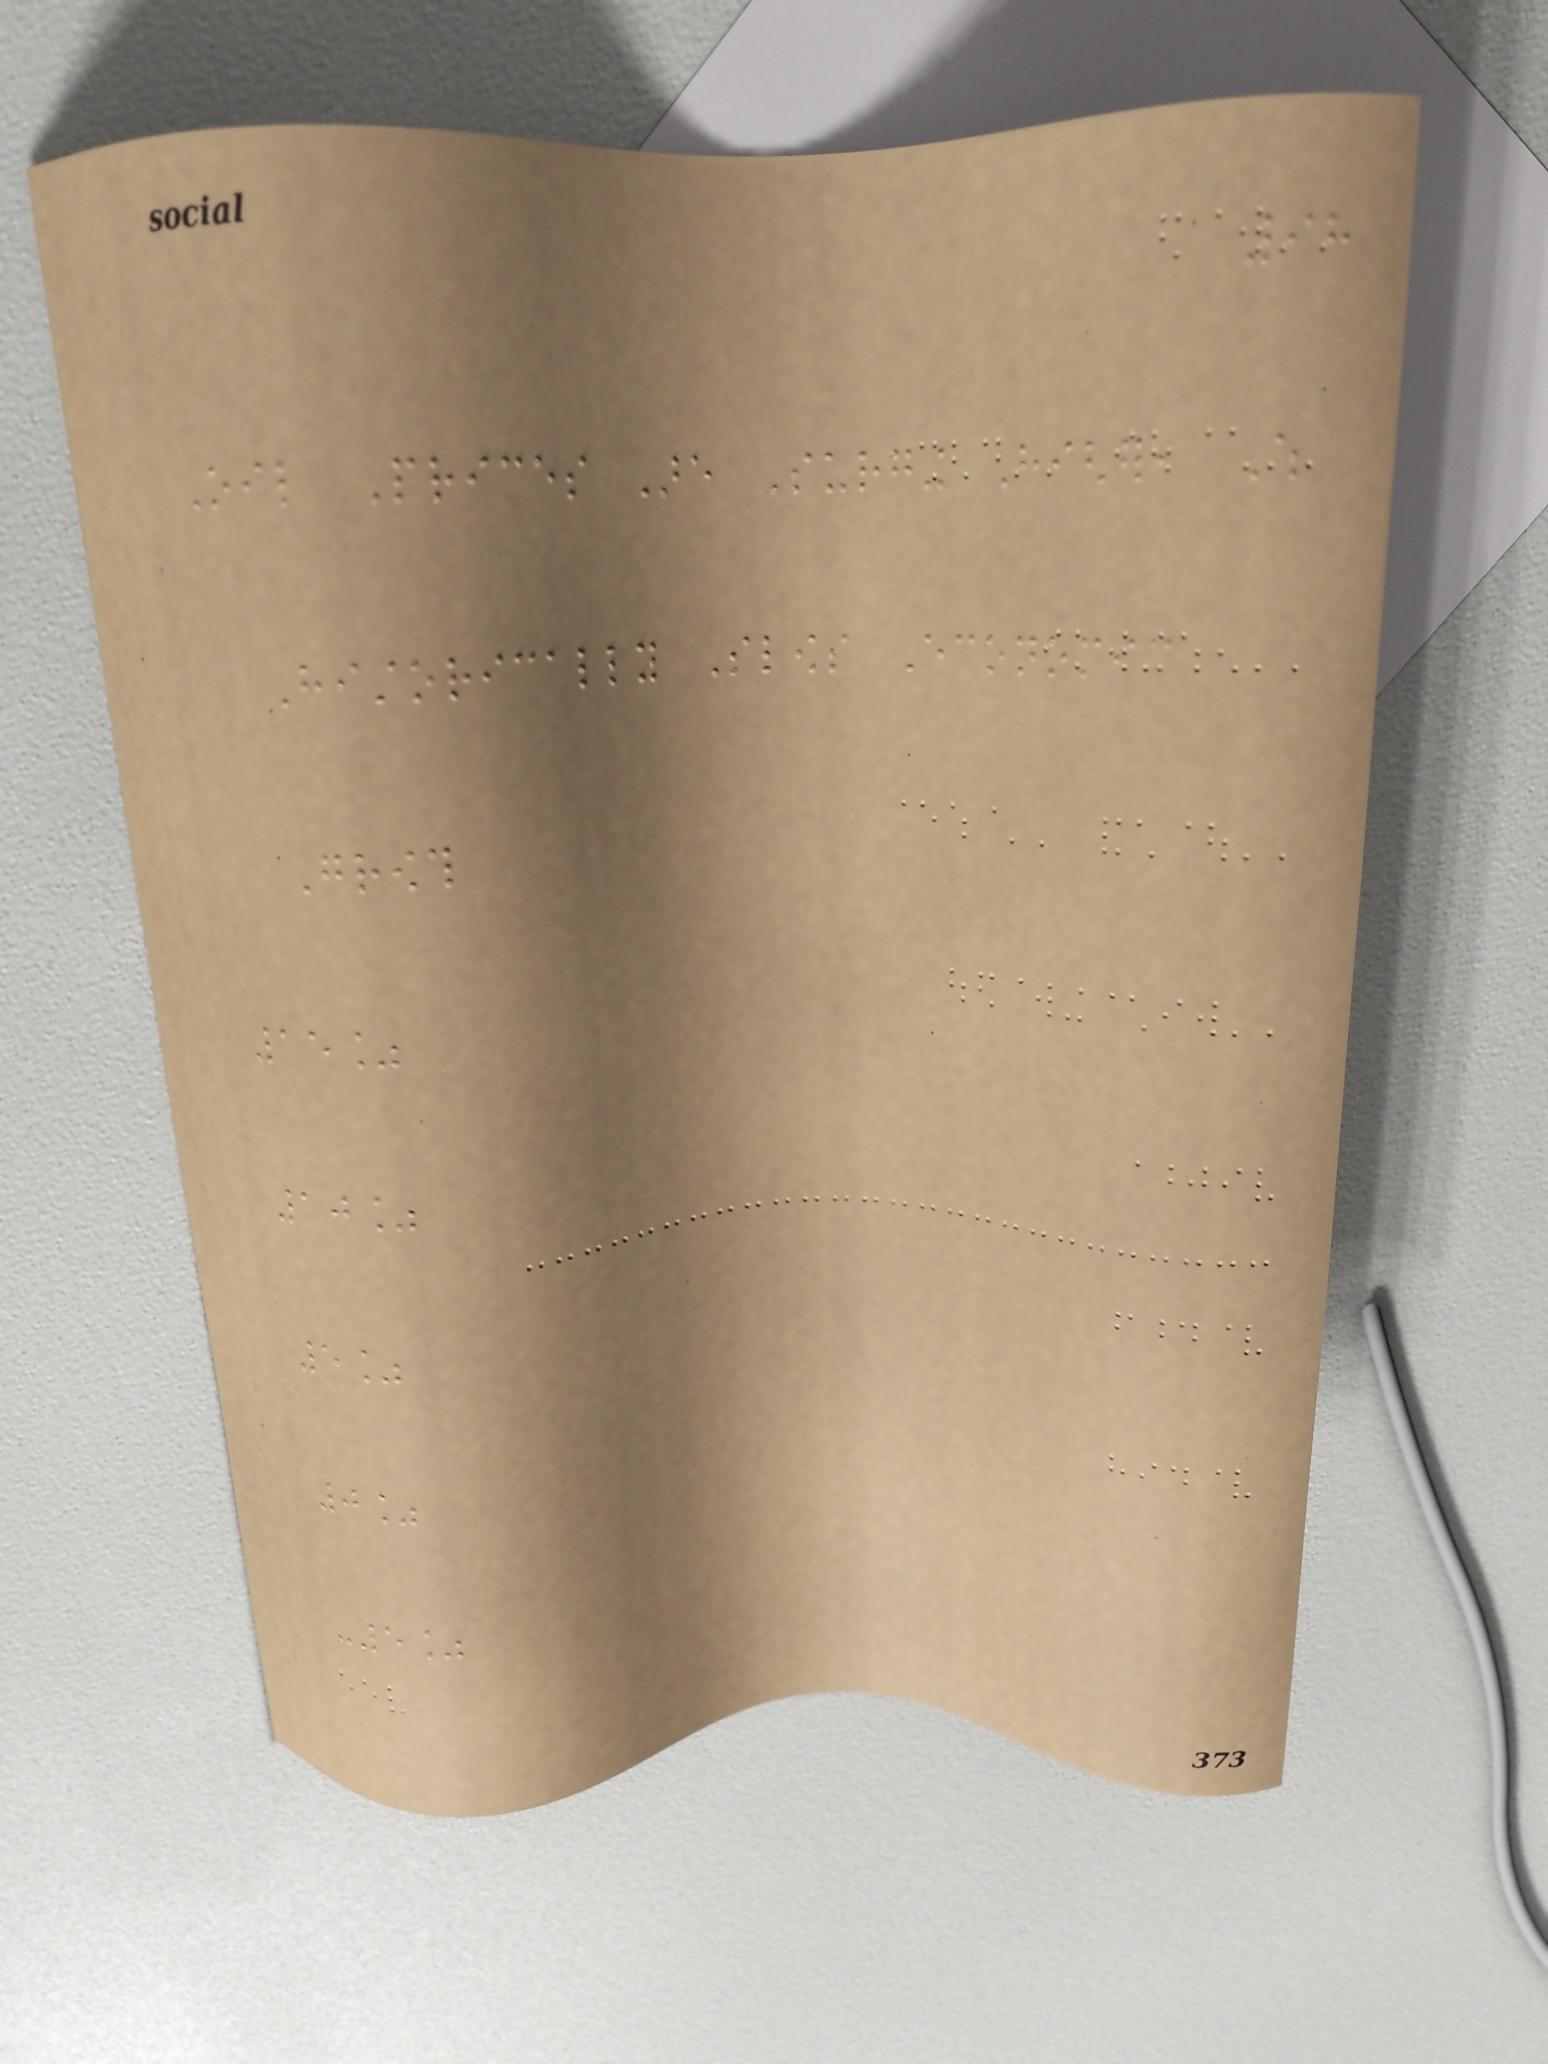98
Oil Prices Are Surging Higher, Which
Historically Slows Economic
Growth
15%
10%
5%
0%
-5%
